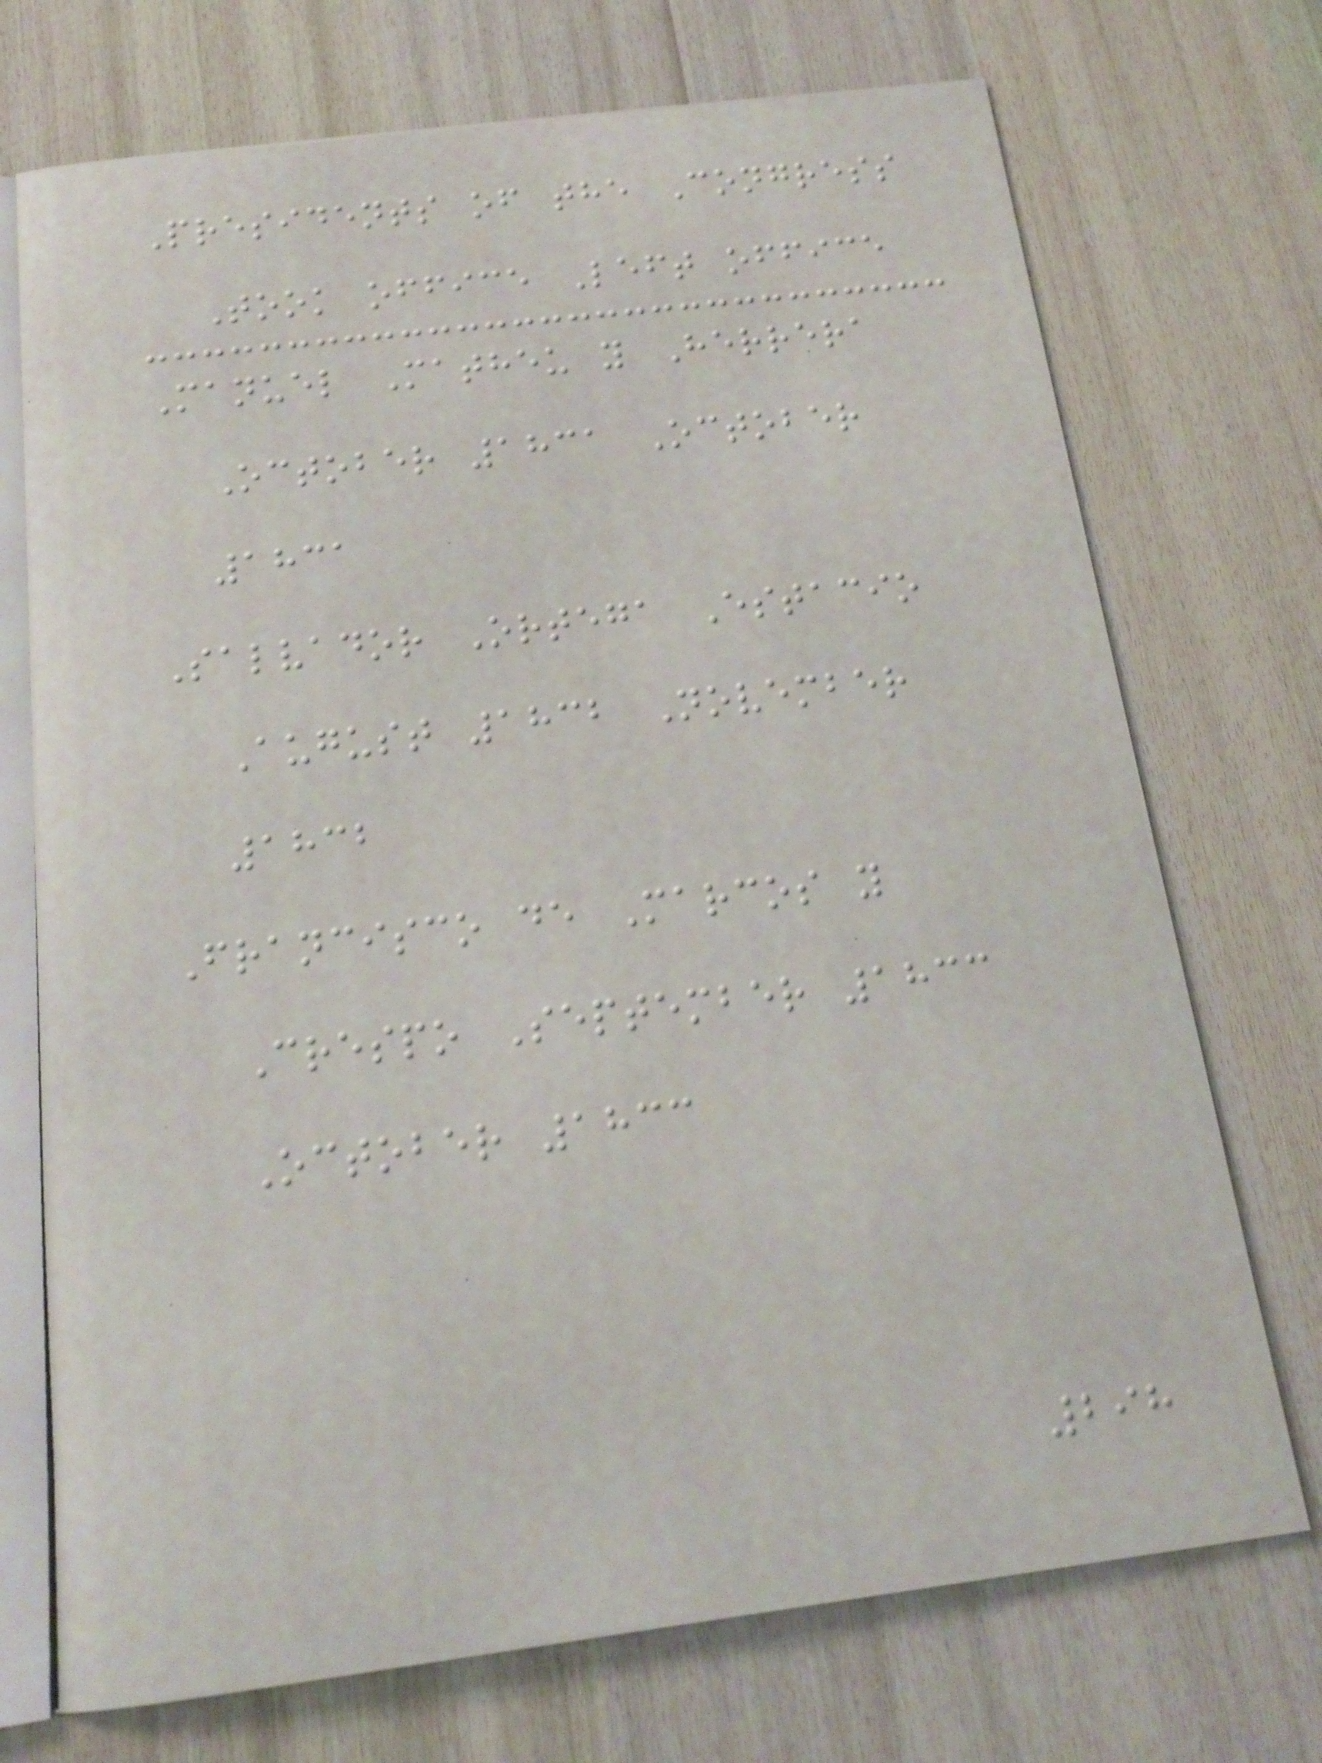Presidents of the Congress
Took office Left office
Manuel Matheu y Herrera
October 1831 October
1831
Salvador Ortega Estacio
August 1832 November
1832
Francisco de Marcos y
Crespo September 1833
October 1833
298
